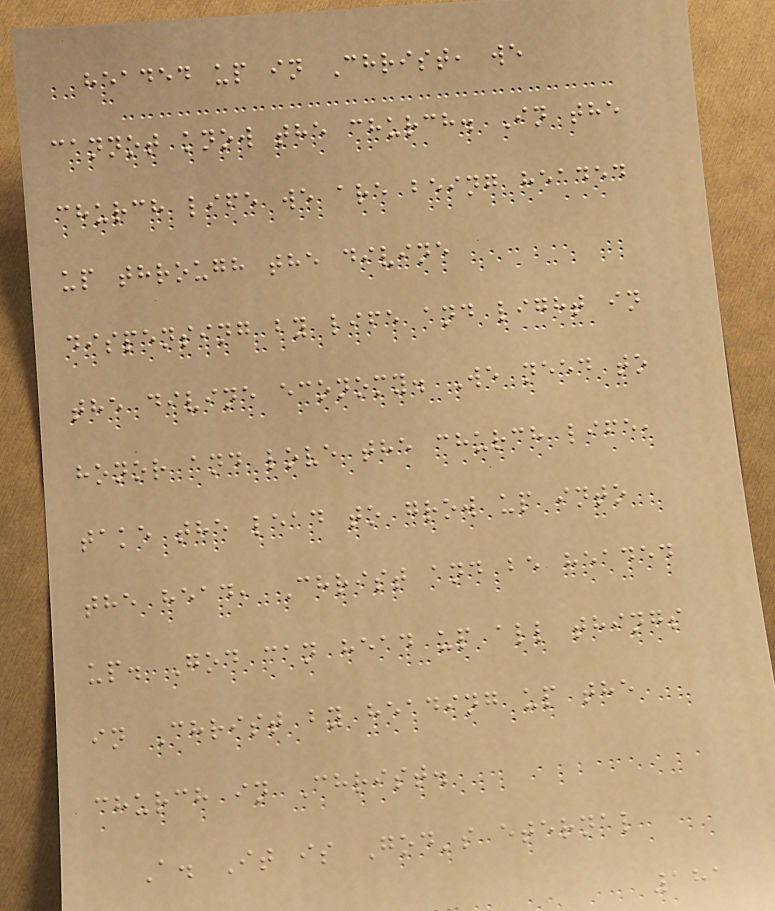headed up in Christ, we
cannot know the church. In the
church life we are being headed
up through the divine
dispensing by life and light in
the divine economy. We need to
honor and love the church life,
take the lead to grow up into
the head, Christ and be headed
up. God can head up all things
in Christ by heading up the
church in Christ.
A. It is God's eternal
181
